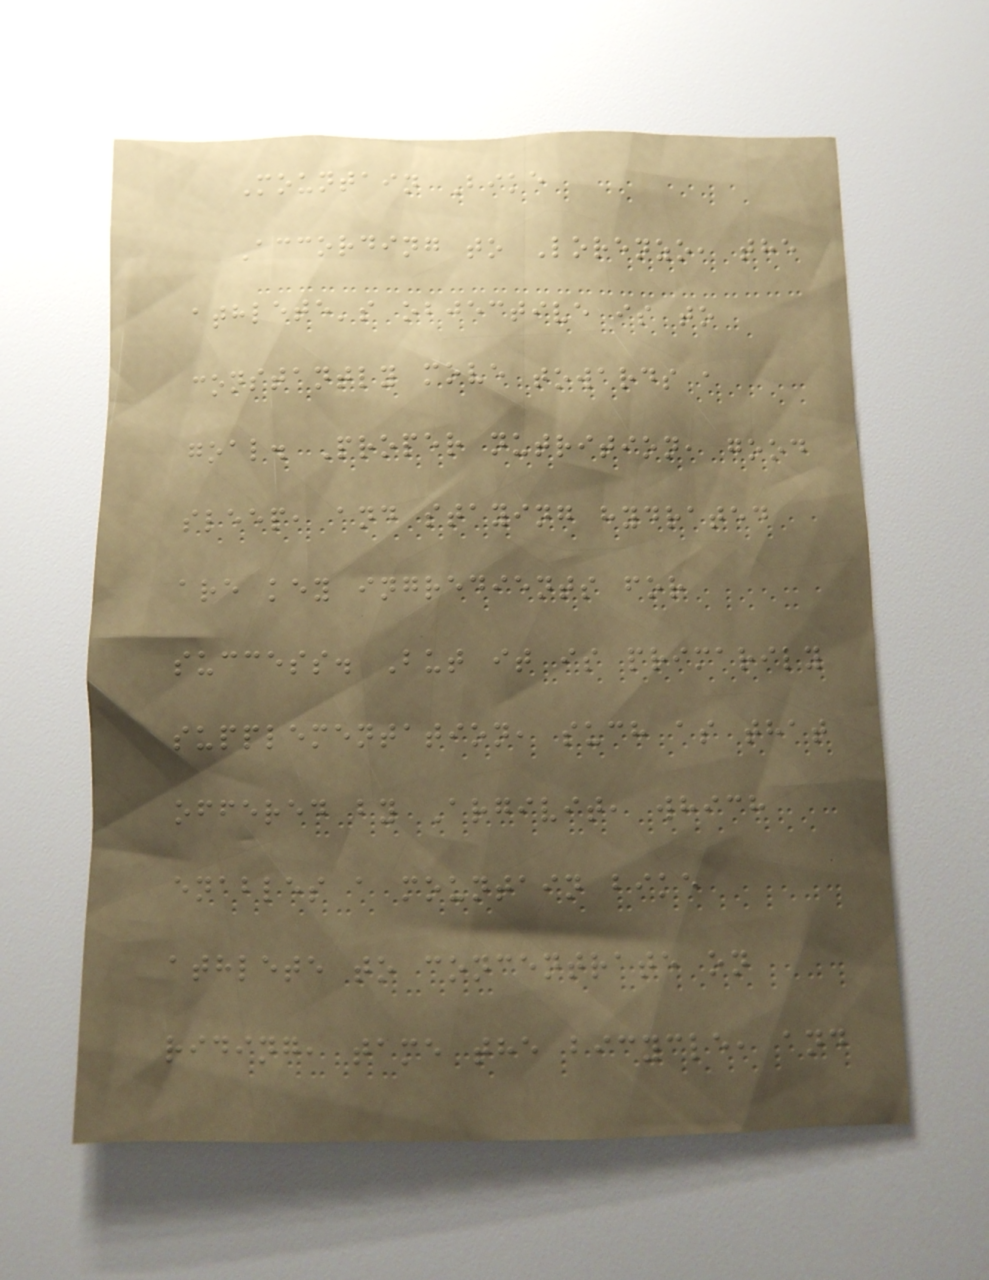Mountain Bike
According to Lorenzo, the
athlete's objective is to
constantly move towards a
goal. Proper nutrition, good
sleep, and staying hydrated
are key ingredients for
success. But it is primarily
supplementation, such as that
offered by Argivit, which
enables a mountain bike
athlete to concentrate on
riding, tame the bicycle, and
